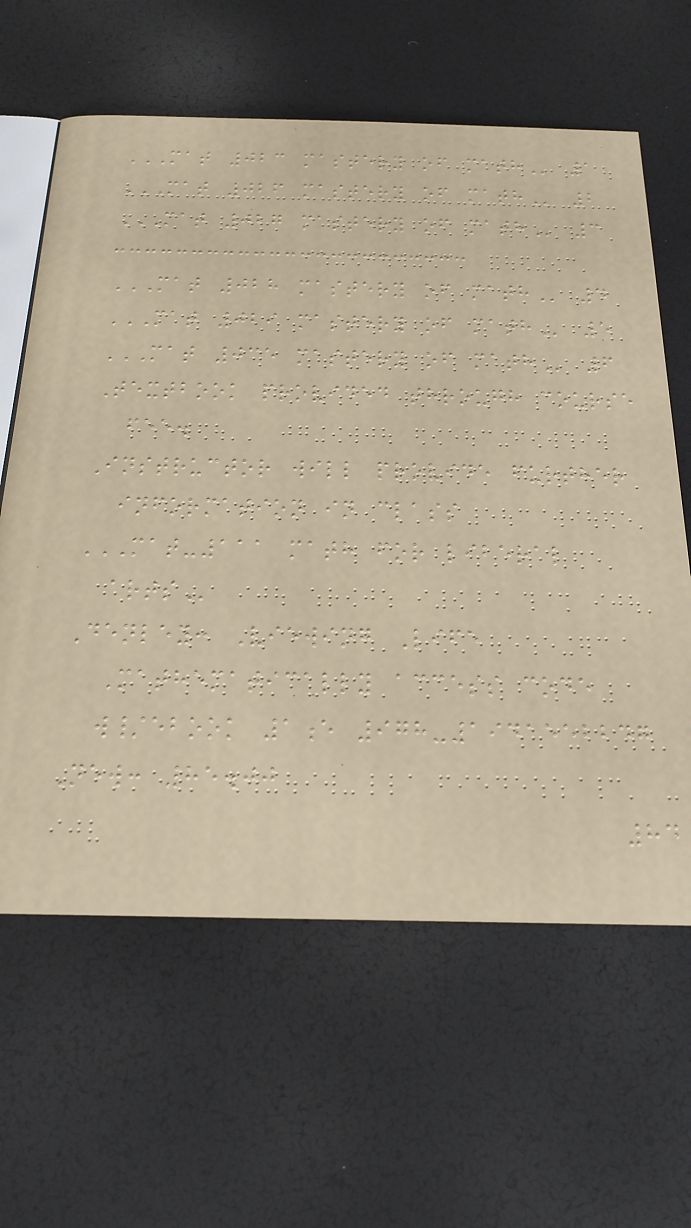MAT 023 MASTERY OF MATH 1
MAT 026 MASTERY OF MATH 2
MAT 027 MASTERY OF MATH 3
MAT 028 MASTERY OF MATH 4
MAT 029 MASTERY OF MATH 5
MAT 035 MASTERY OF MATH 6
Textbook provided through course
fee.
Instructor will provide further
information in class
MAT-111 MATH FOR LIBERAL
ARTS
Denley: Viewing Life
Mathematically access code
w/ebook 1e 978-1941552247
New: 85.00
84
